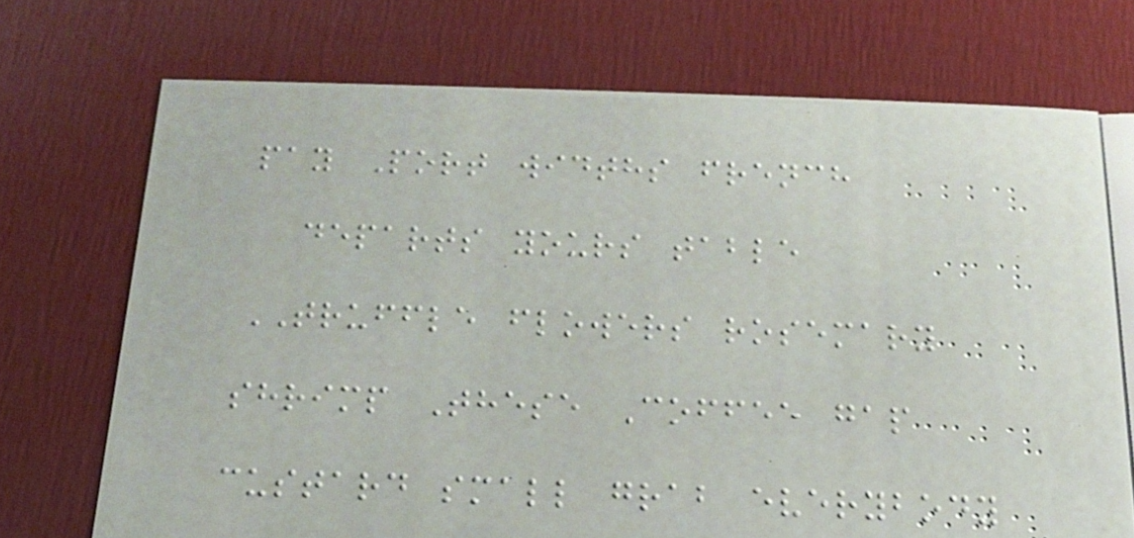pay Port widths french
departs yours table
TRUFFLE flowers rosemary
shrimp These Coffee gap
custard small grab everybody
